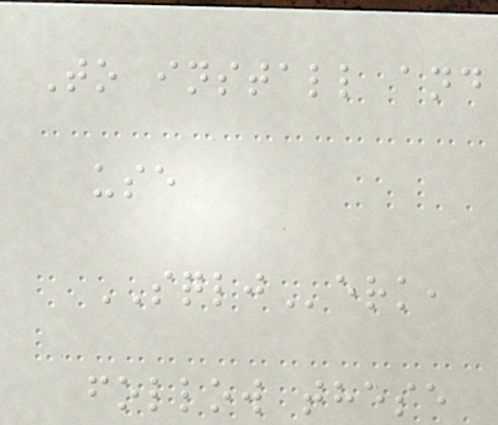To install and
use
SQLJerk,
follow these
